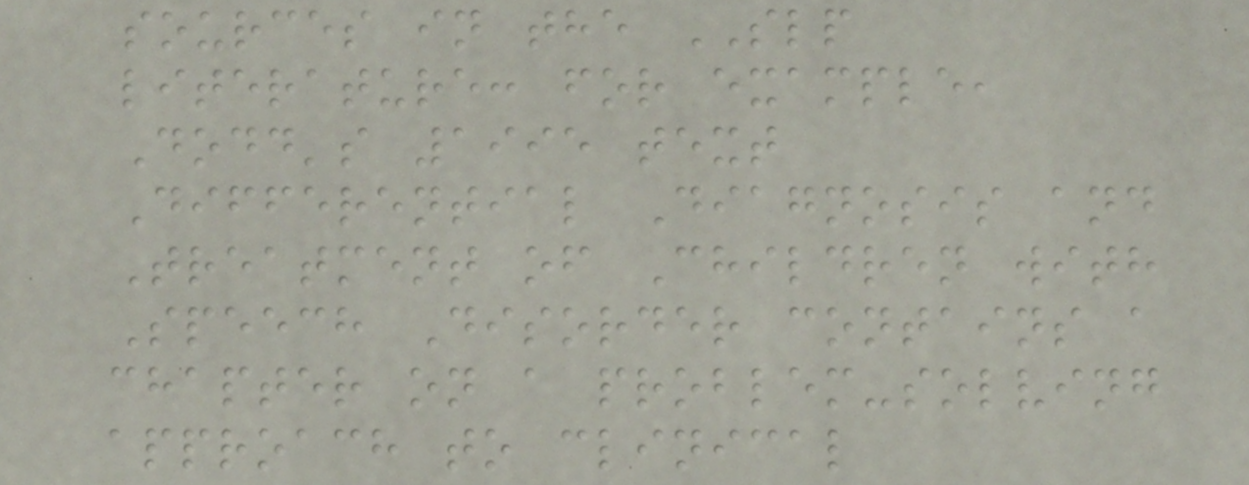sources in the SLP
literature: for example,
Dodd's 1995 text
Differential Diagnosis and
Treatment of Children with
Speech Disorder contains a
chapter on a problem-solving
approach to clinical
